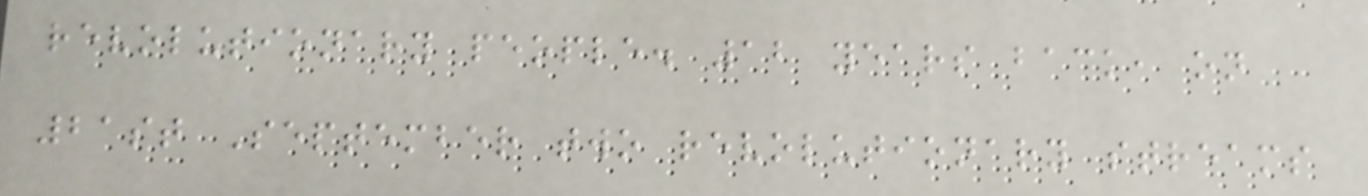revolutionary people. 12 years back, on
21st September two revolutionary streams
